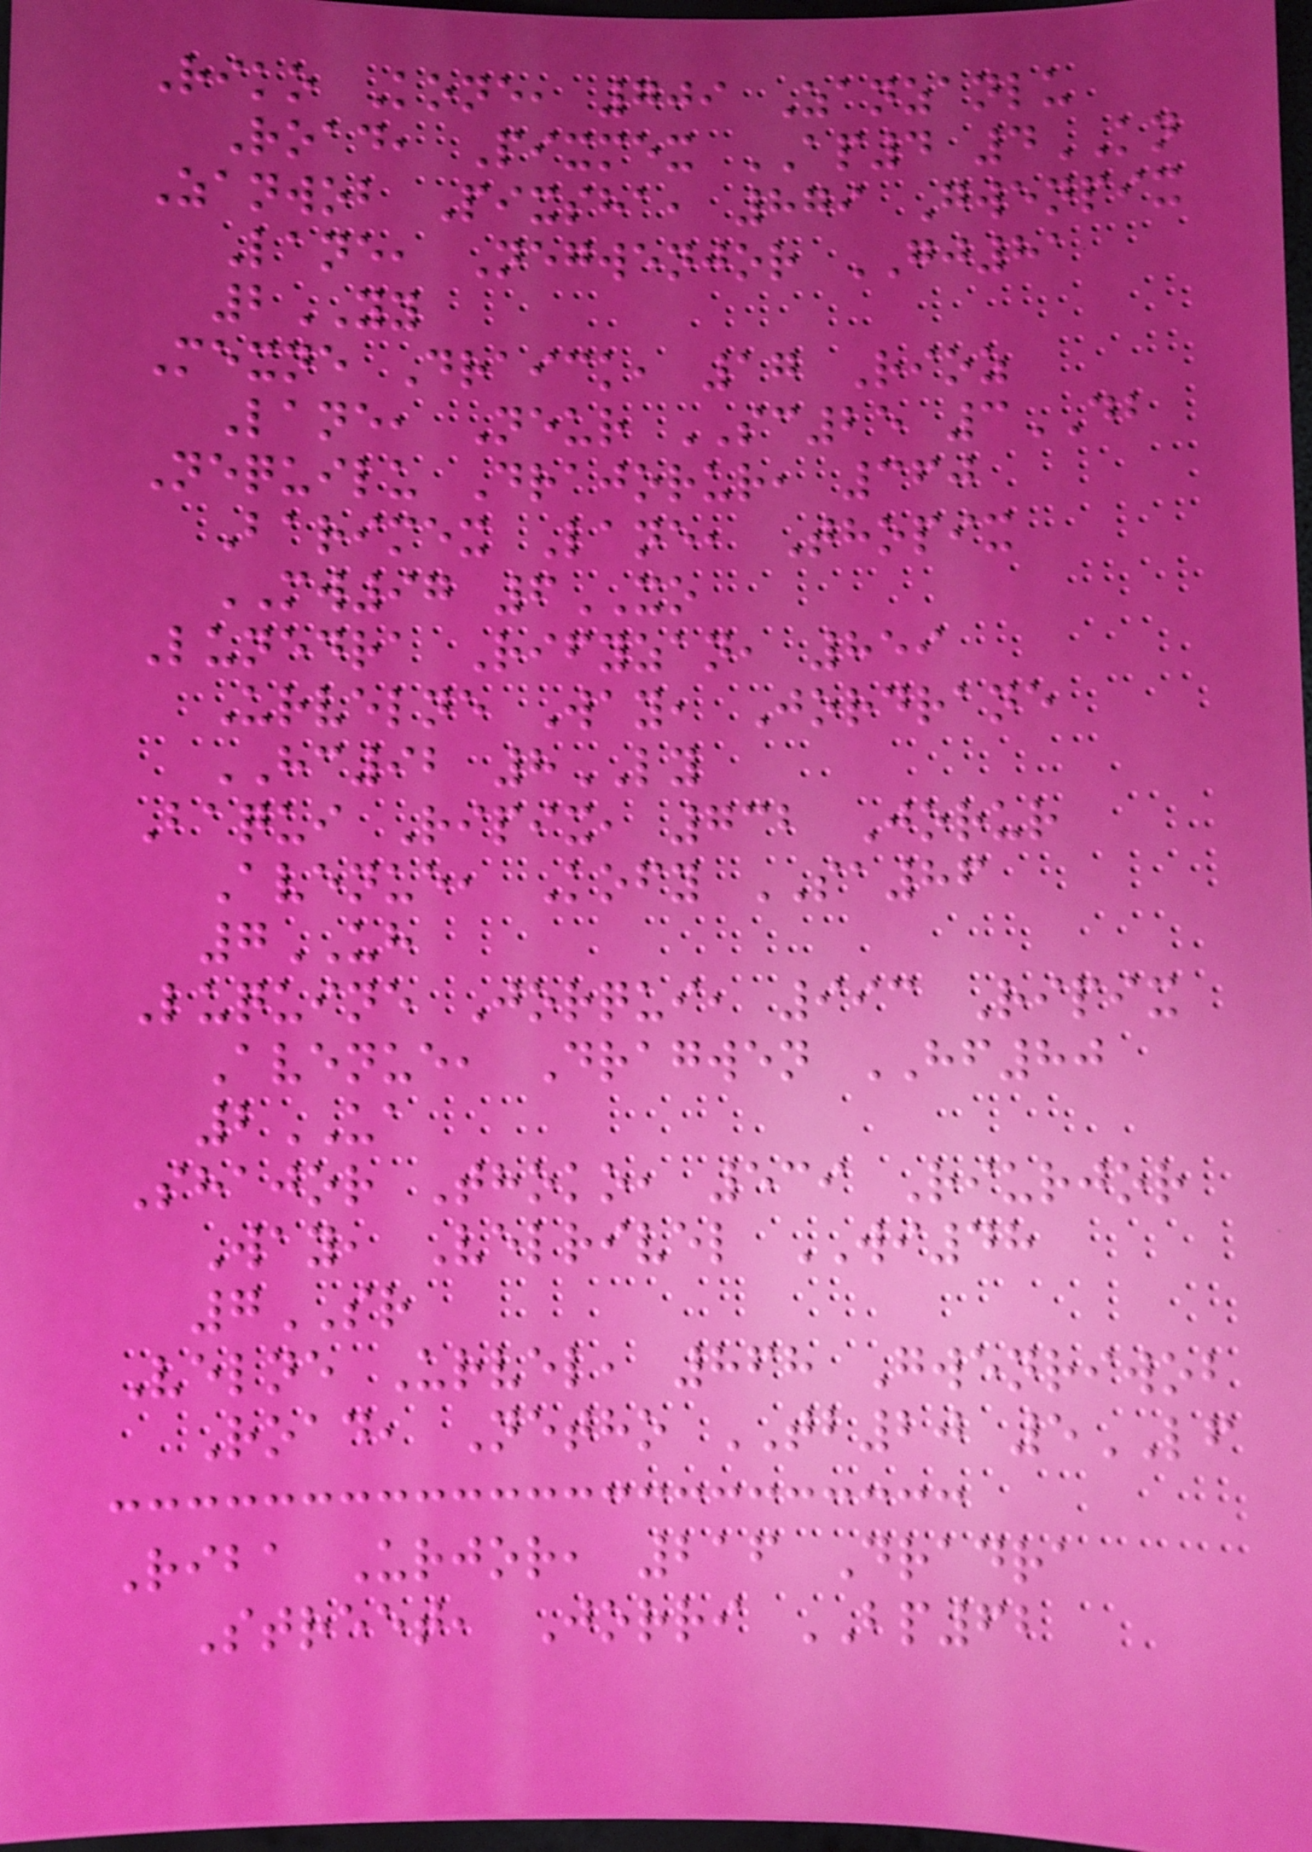Riko Kone, 709 Zanzanlu
Road, Pixmex AP4 4KN
Zanwob Pixsha, 879 Gwenpix
Lane, Negwenjor GJ81
2YY
Mexne Draick, 17 Rioz
Lane, Neur SC25 3DB
Nequilu Drajorur, 360
Barimex Lane, Thopix
MW97 6XO
Lunedra Rifyzan, 859
Urvelne Way, Jordrane
HC92 8LY
Baqui Ripix, 732 Jorur
Avenue, Kofy SA86
7UH
Luquine Jorqui, 993 Ripix
Avenue, Dragwen HF80
2UA
Shajor Thoko, 539 Riurjor
Way, Velrivel WI48
7SR
Velne Urvel, 868 Gwenriwob
Road, Netho TB20 5LF
Riba Urjor, 216 Dradra
Street, Jorri BP62
